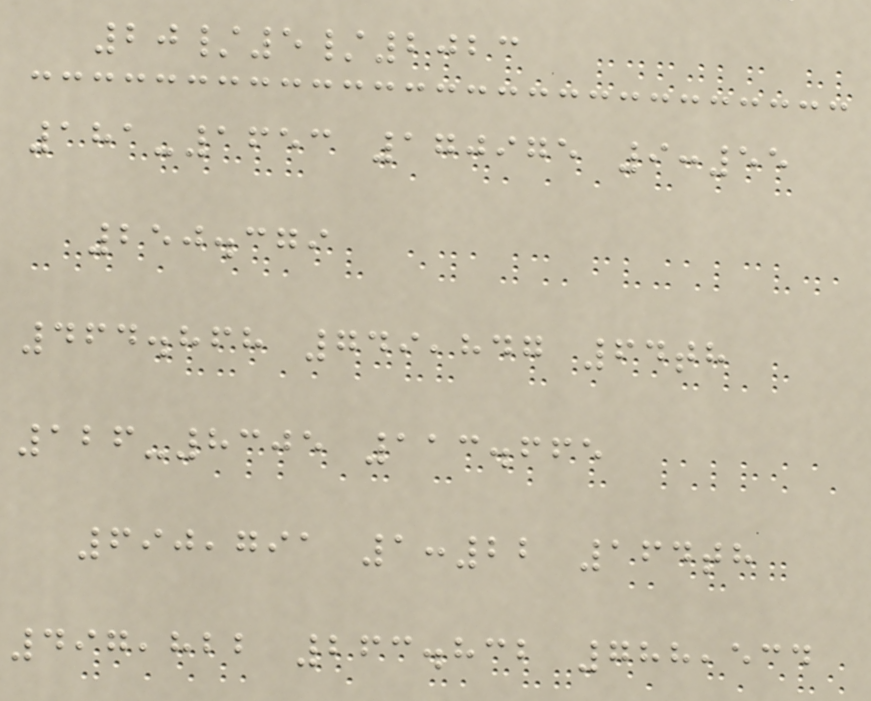20/5/2023
181-1653 170975 9:55
250.379
464.868 749,847 64th
126-8305 113.665
690,791 1:22 164th
497,822 263.832 788,534
